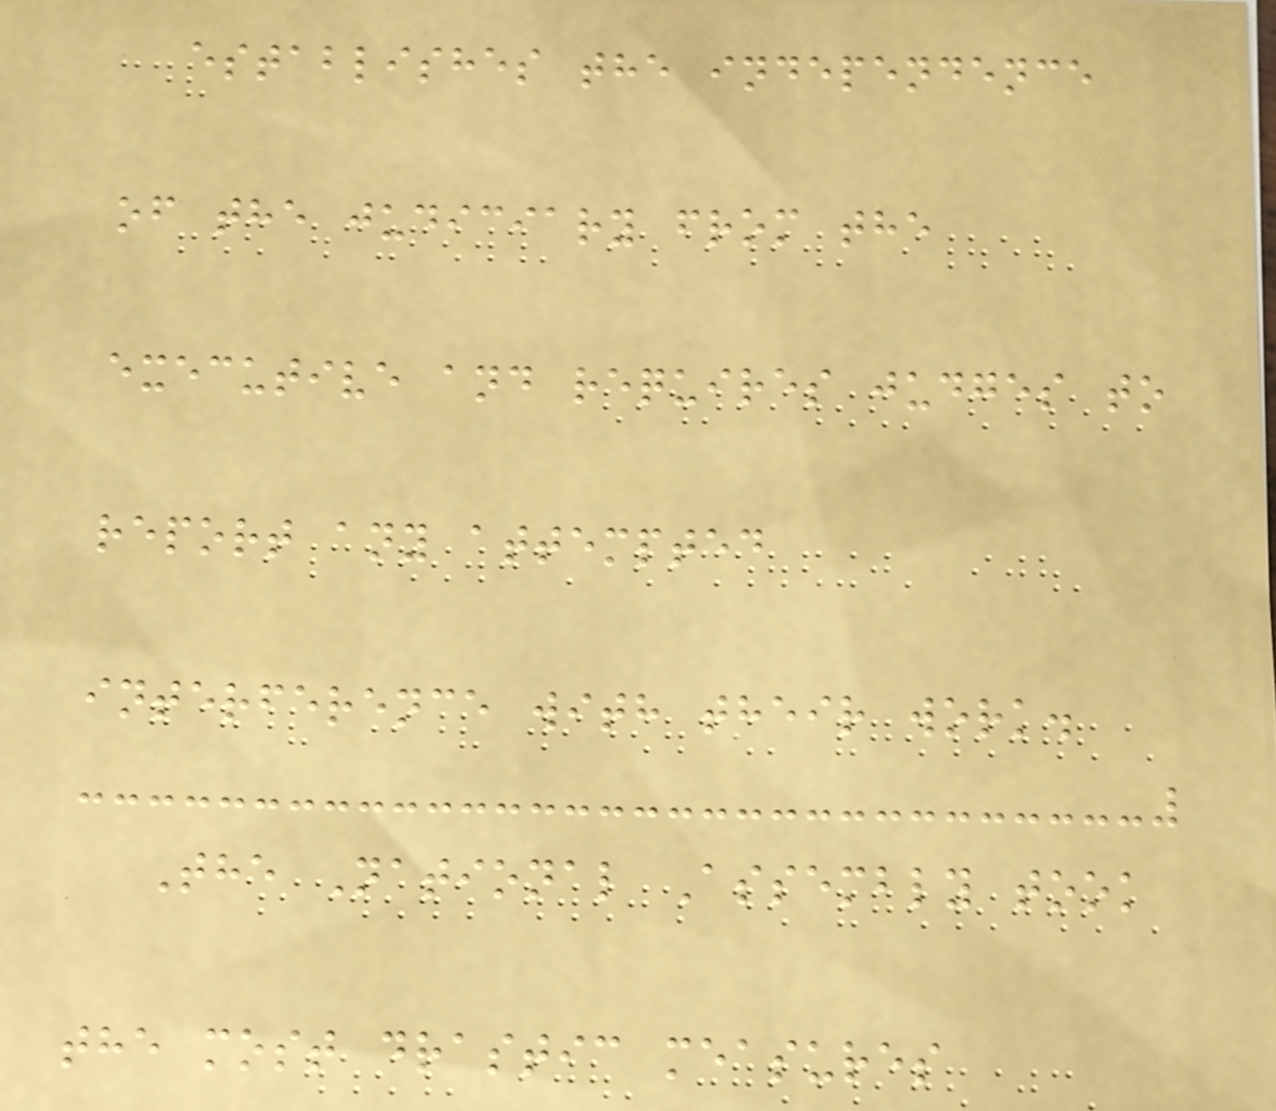establishes the independence
of the judiciary from the
executive and requires judges to
report any attempted
interference with their work.
The National Assembly took
the most drastic measures
